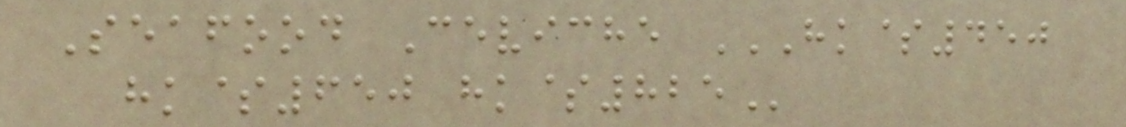Seafood Ceviche HK$450
HK$650 HK$825
